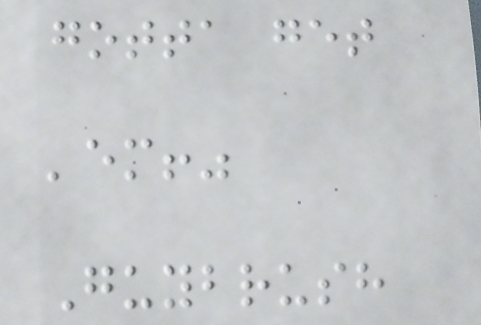gotta get
'em!"
Guybrush
